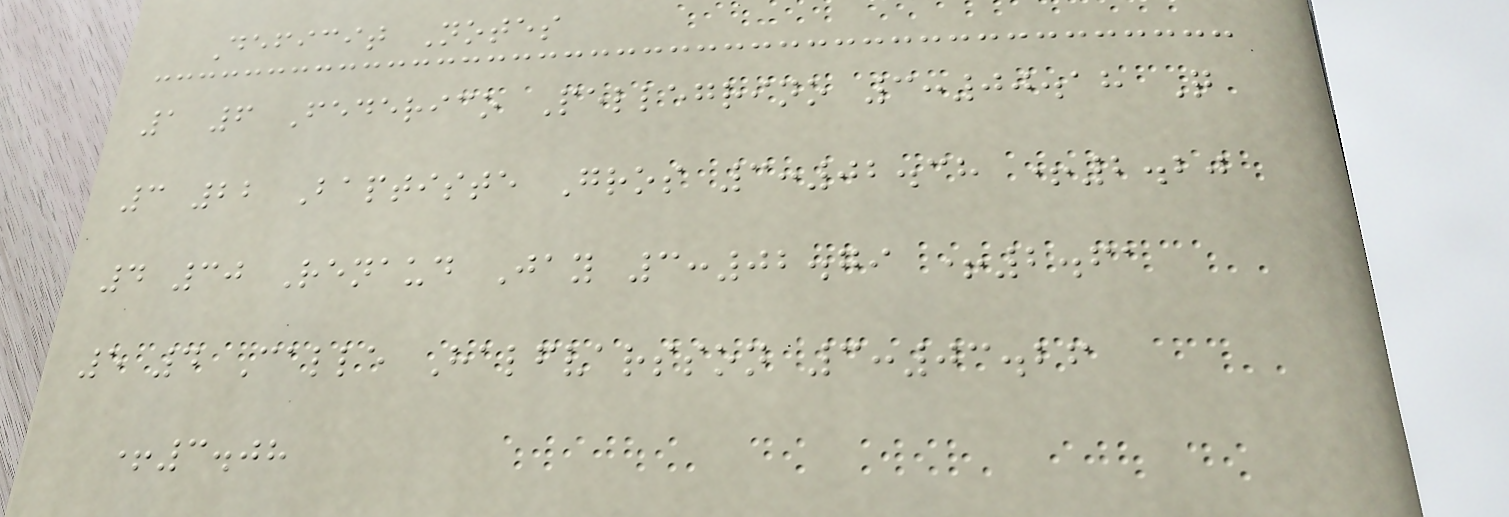Deficit Notes
1 6 Federico Pellegrino 3:00.18 Q
3 22 Baptiste Gros 3:02.38 +2.20
4 30 Renaud Jay 3:02.79 +2.61
5 4 Calle Halfvarsson 3:03.26
+3.08
